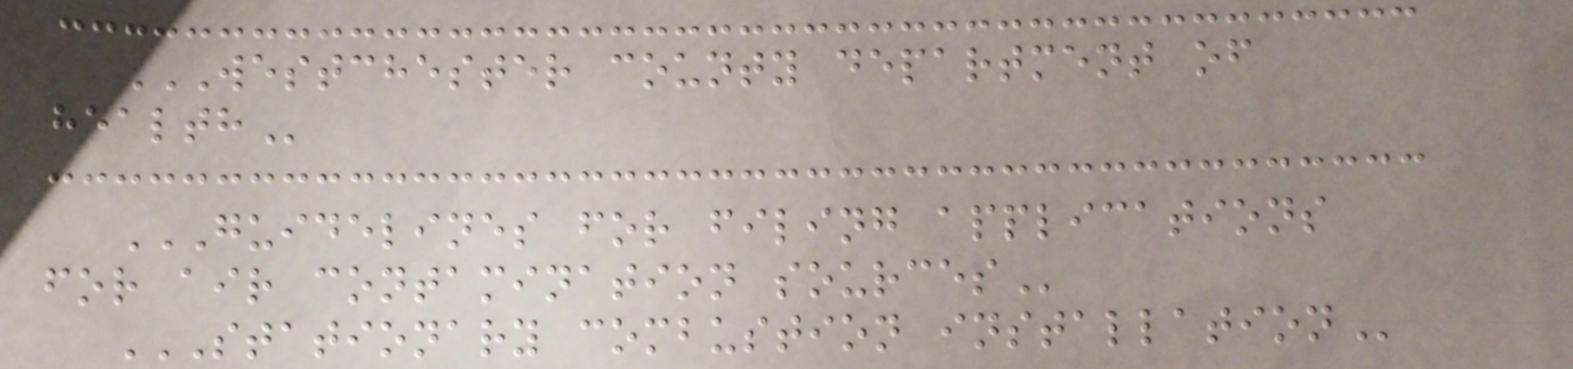WESTCHESTER COUNTY DEPARTMENT OF
HEALTH
GUIDELINES FOR FILING APPLICATIONS
FOR AIR CONTAMINATION SOURCES
STATIONARY COMBUSTION INSTALLATION
